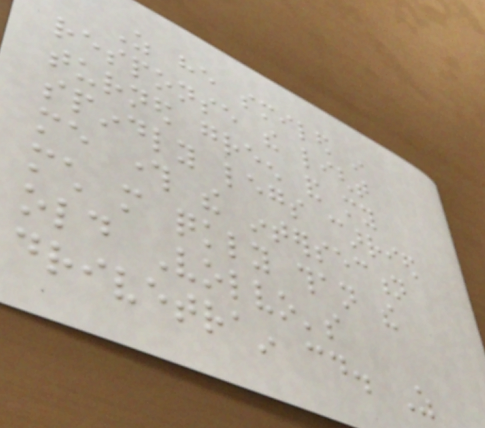As he smiled in
response the light
turned green and my
spindly legs carried
me through the intersection
much more quickly than the
old Volvo's
drivetrain could. As
